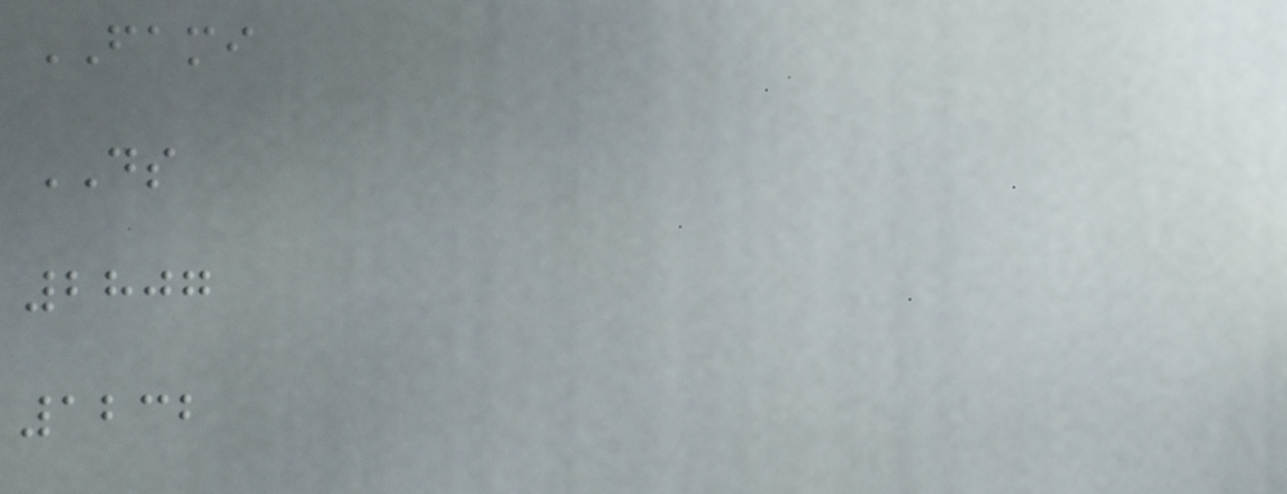FAMI
DS
2807
1232
